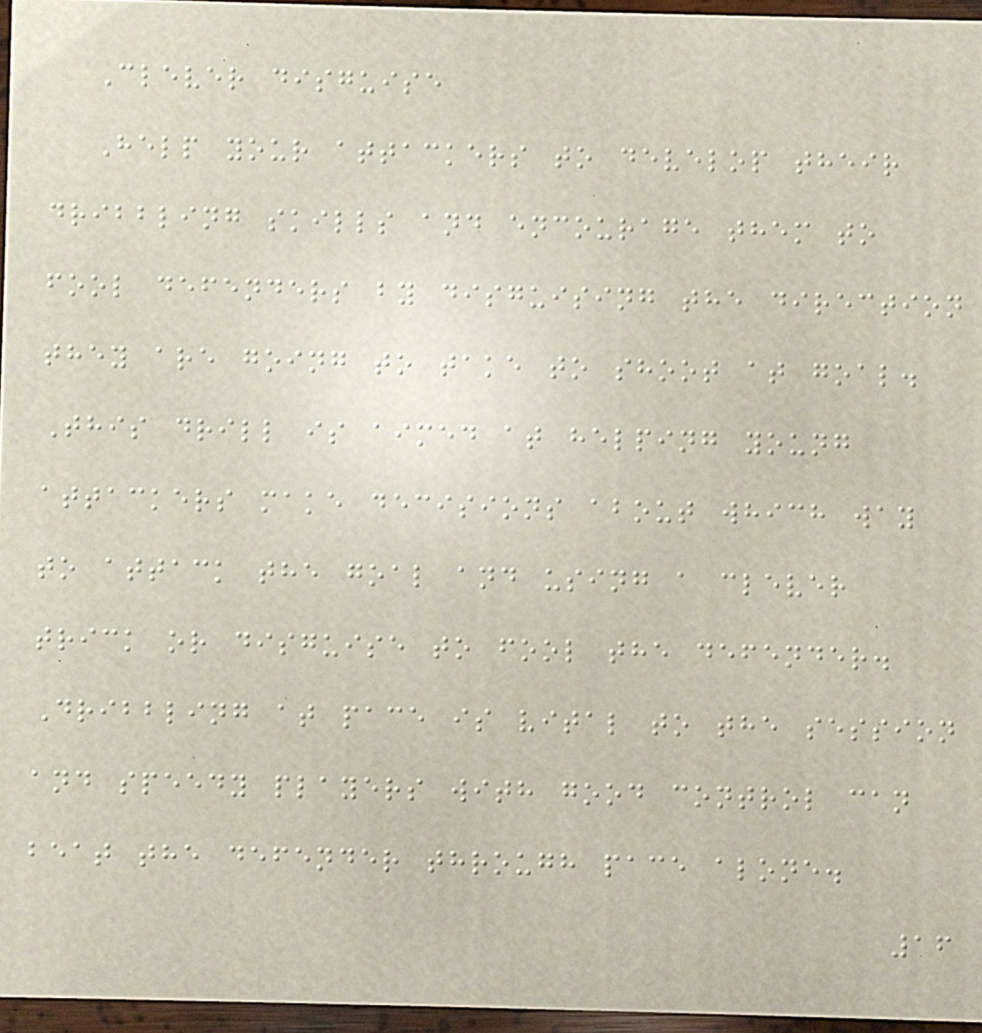Clever disguise
Help your attackers to develop their
dribbling skills and encourage them to
fool defenders by disguising the direction
they are going to take to shoot at goal.
This drill is aimed at helping young
attackers make decisions about which way
to attack the goal and using a clever
trick or disguise to fool the defender.
Dribbling at pace is vital to the session
and speedy players with good control can
beat the defender through pace alone.
16
